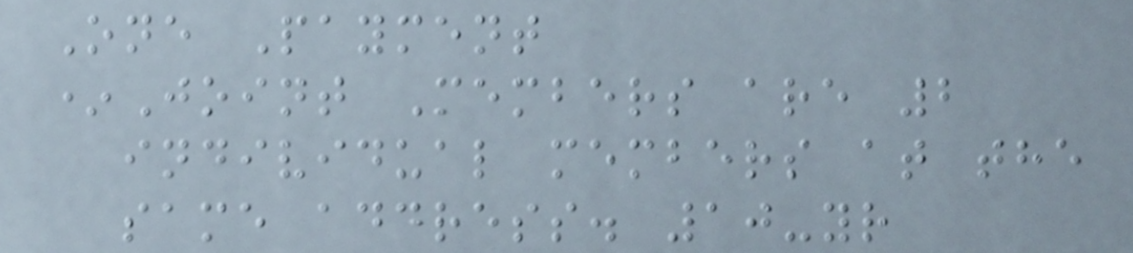One Payment
*Joint Members are 2
individual members at the
same address. 10-yr
